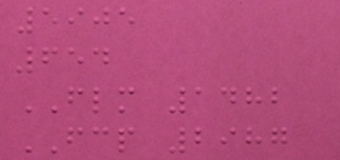5905
654
FLM 1482
FCP 2987
